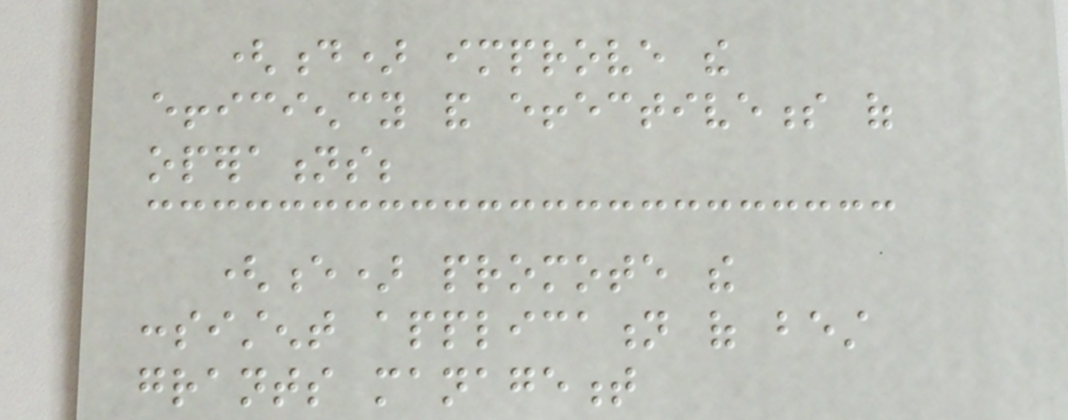(d) improve the
efficiency and effectiveness of
operations;
(e) promote the
consistent application of best
grants management
